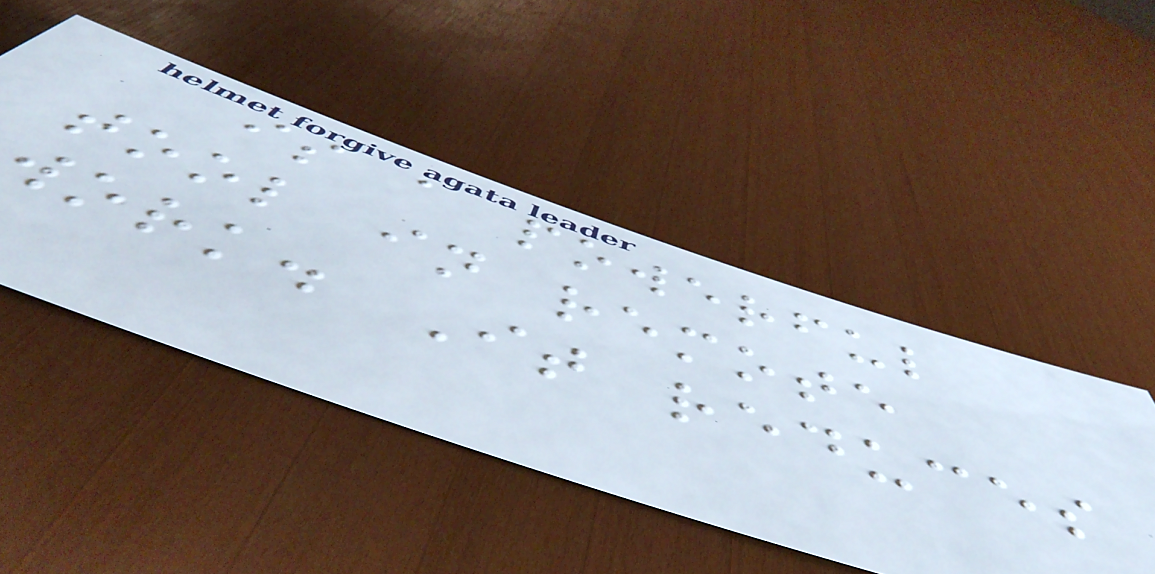is a powerful
tool in remote
work. It reduces
